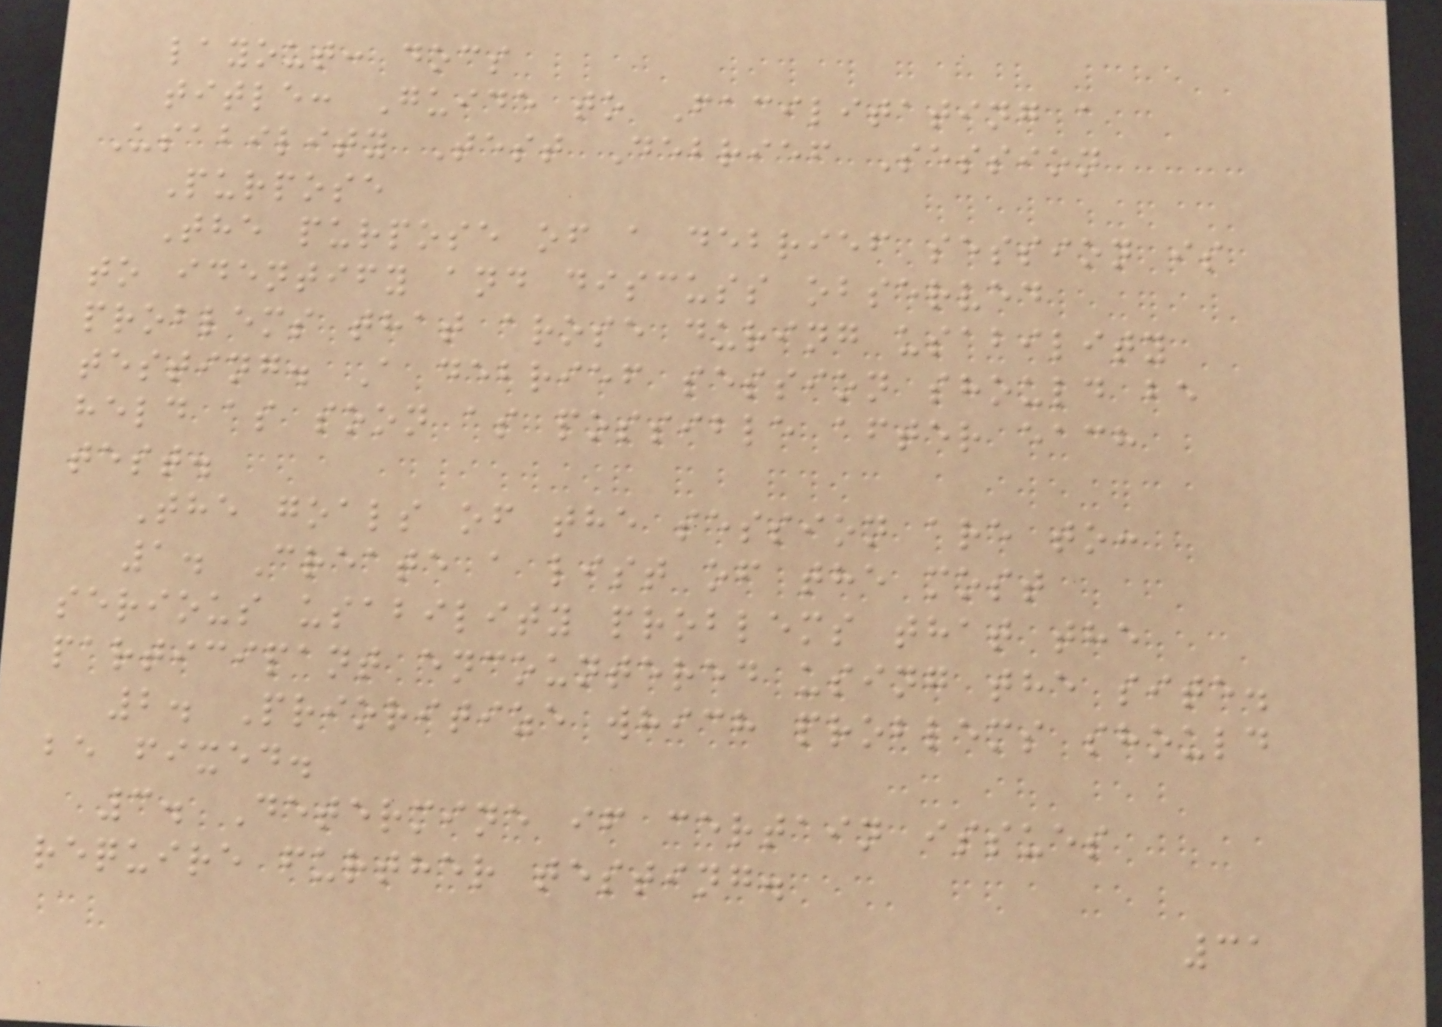layout: docs
title: Guide to Facilitating a
Usability Test Debrief Session
Purpose
The purpose of a debrief session is
to identify and discuss observed
problems that arose during usability
testing. A debrief session should be
held as soon as possible after each
test.
The goals of the session are to:
1. Create a list of the most
serious usability problems that the
participant encountered using the site.
2. Prioritize which problems should
be fixed.
3. Determine if certain issues
require further testing.
31
